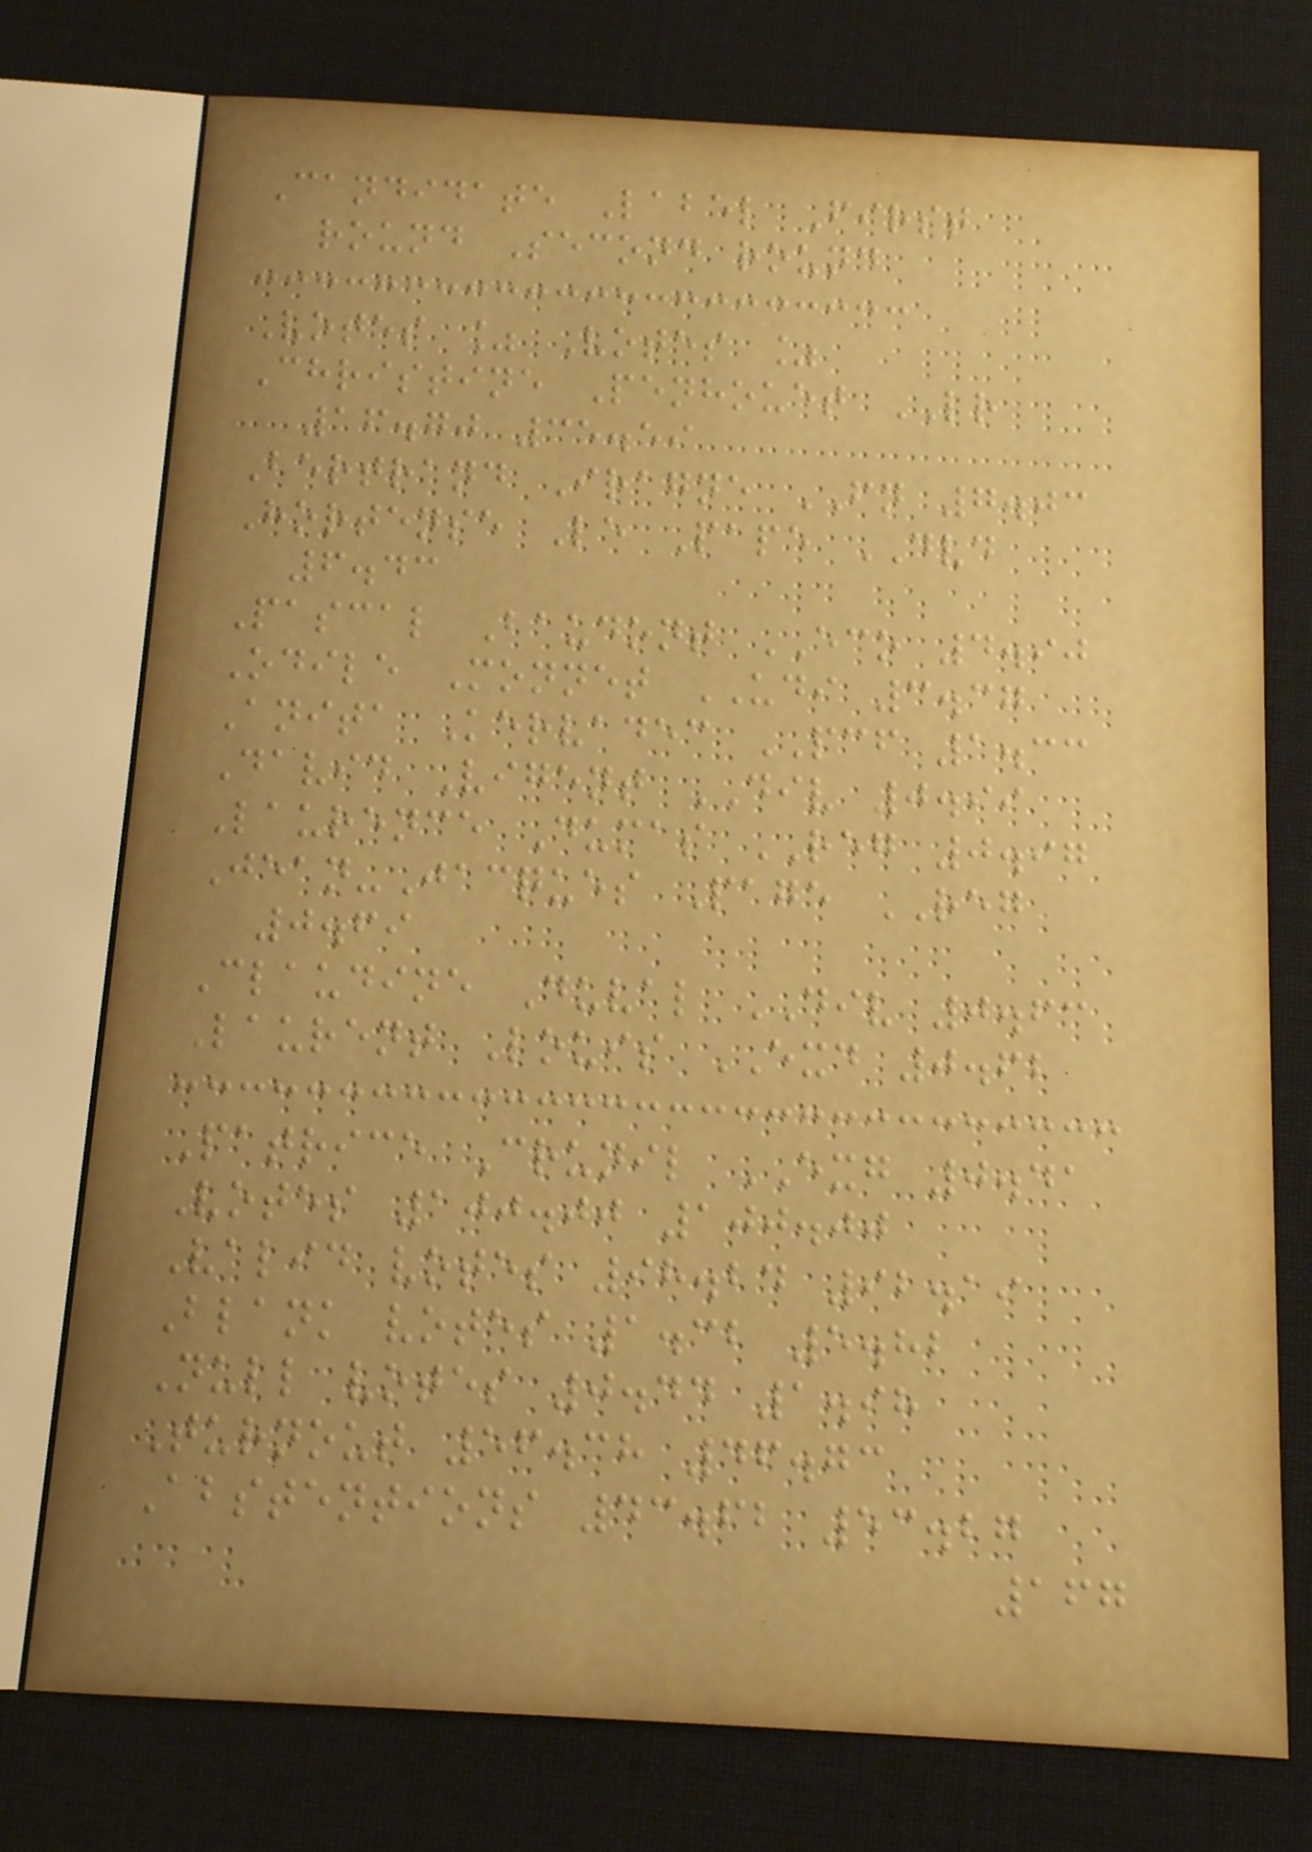Candidate Label First
round Second round
Votes % Votes %
Christine Penhouet LR
16.70 35.59
Bertrand Iragne FN 7.03
Hortense Le Pape DVD
6.43
Pascal Baudont ECO 4.90
Odile Monnet UDI 3.37
Anita Kervadec PCF 1.33
David Vigent DIV 0.99
Laurence Dumas REG 0.97
Jean-Jacques Page REG
0.69
Claudine Duval DIV 0.63
Laurent Louis EXD 0.62
Patrice Crunil EXG 0.41
Votes 100.00 100.00
Valid votes 98.24 92.19
Blank votes 1.32 5.82
Null votes 0.44 1.98
Turnout 56.38 46.73
Abstentions 43.62 53.27
167
